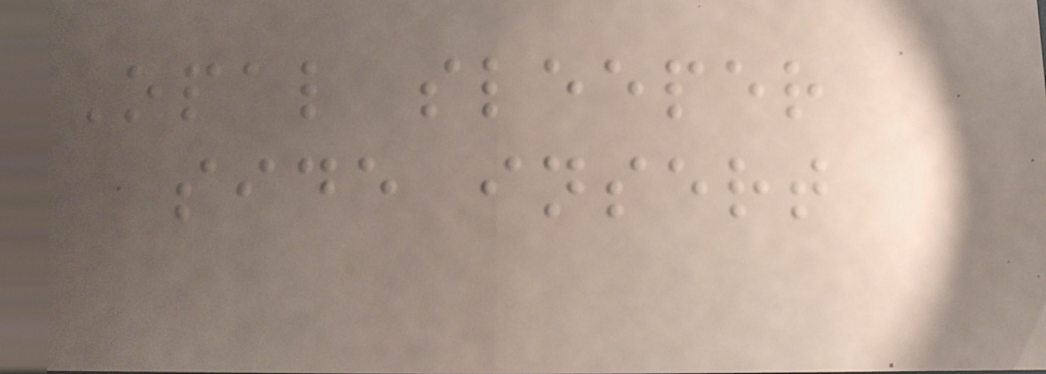Opal sleeper
side insert
